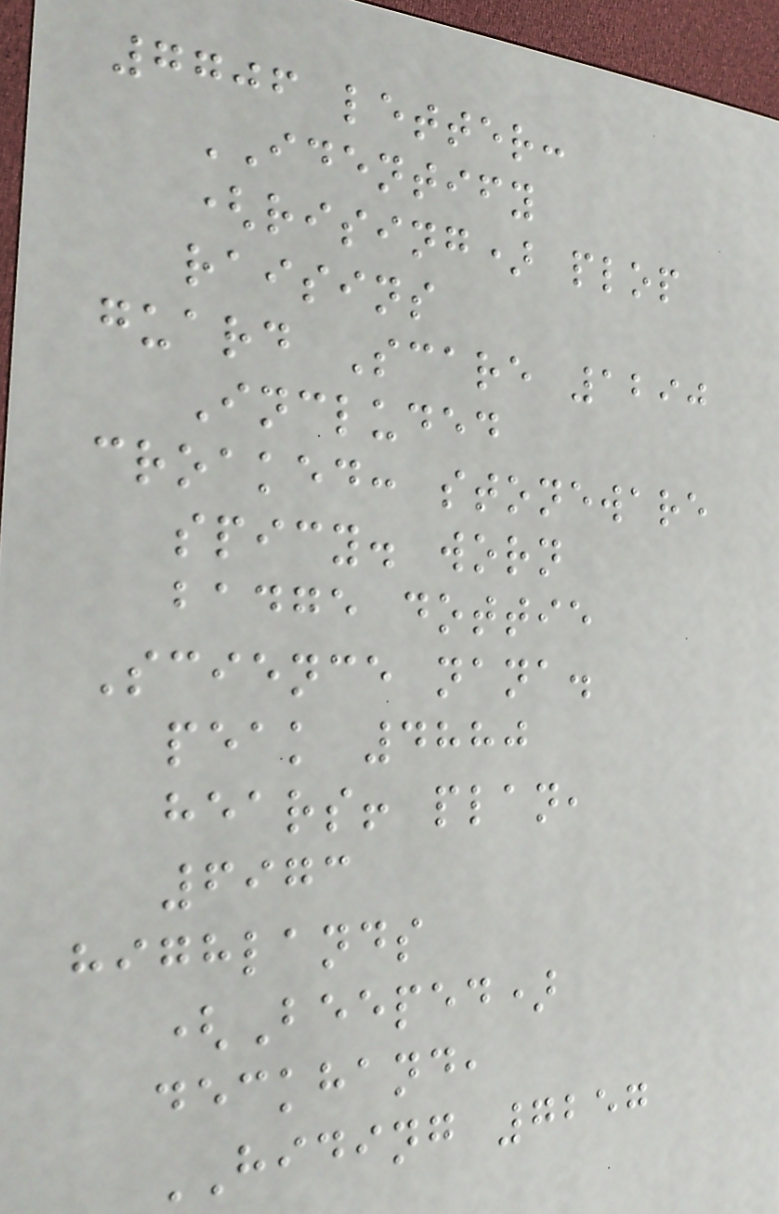7706 letter:
IDENTIFY
(rising) plop
raisins
guard Scare 1290
Included
croaked: stoneware
spicy. worn
badge dottie
Science nana.
peak 4880
hears! plan,
6973
highlands
(Beeped)
deckhand,
HIDING 7257
